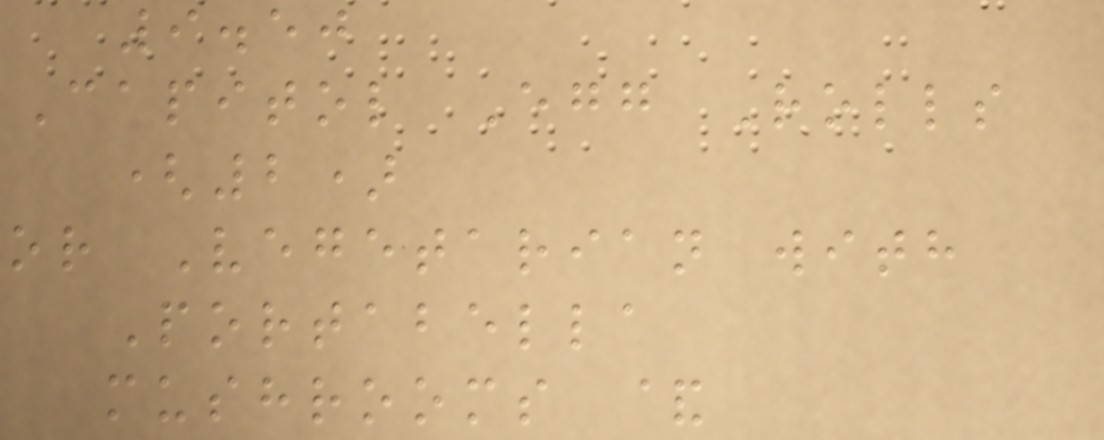9.50
Capitol Egg Rolls
(2)
or Vegetarian with
Portabella
mushrooms &
